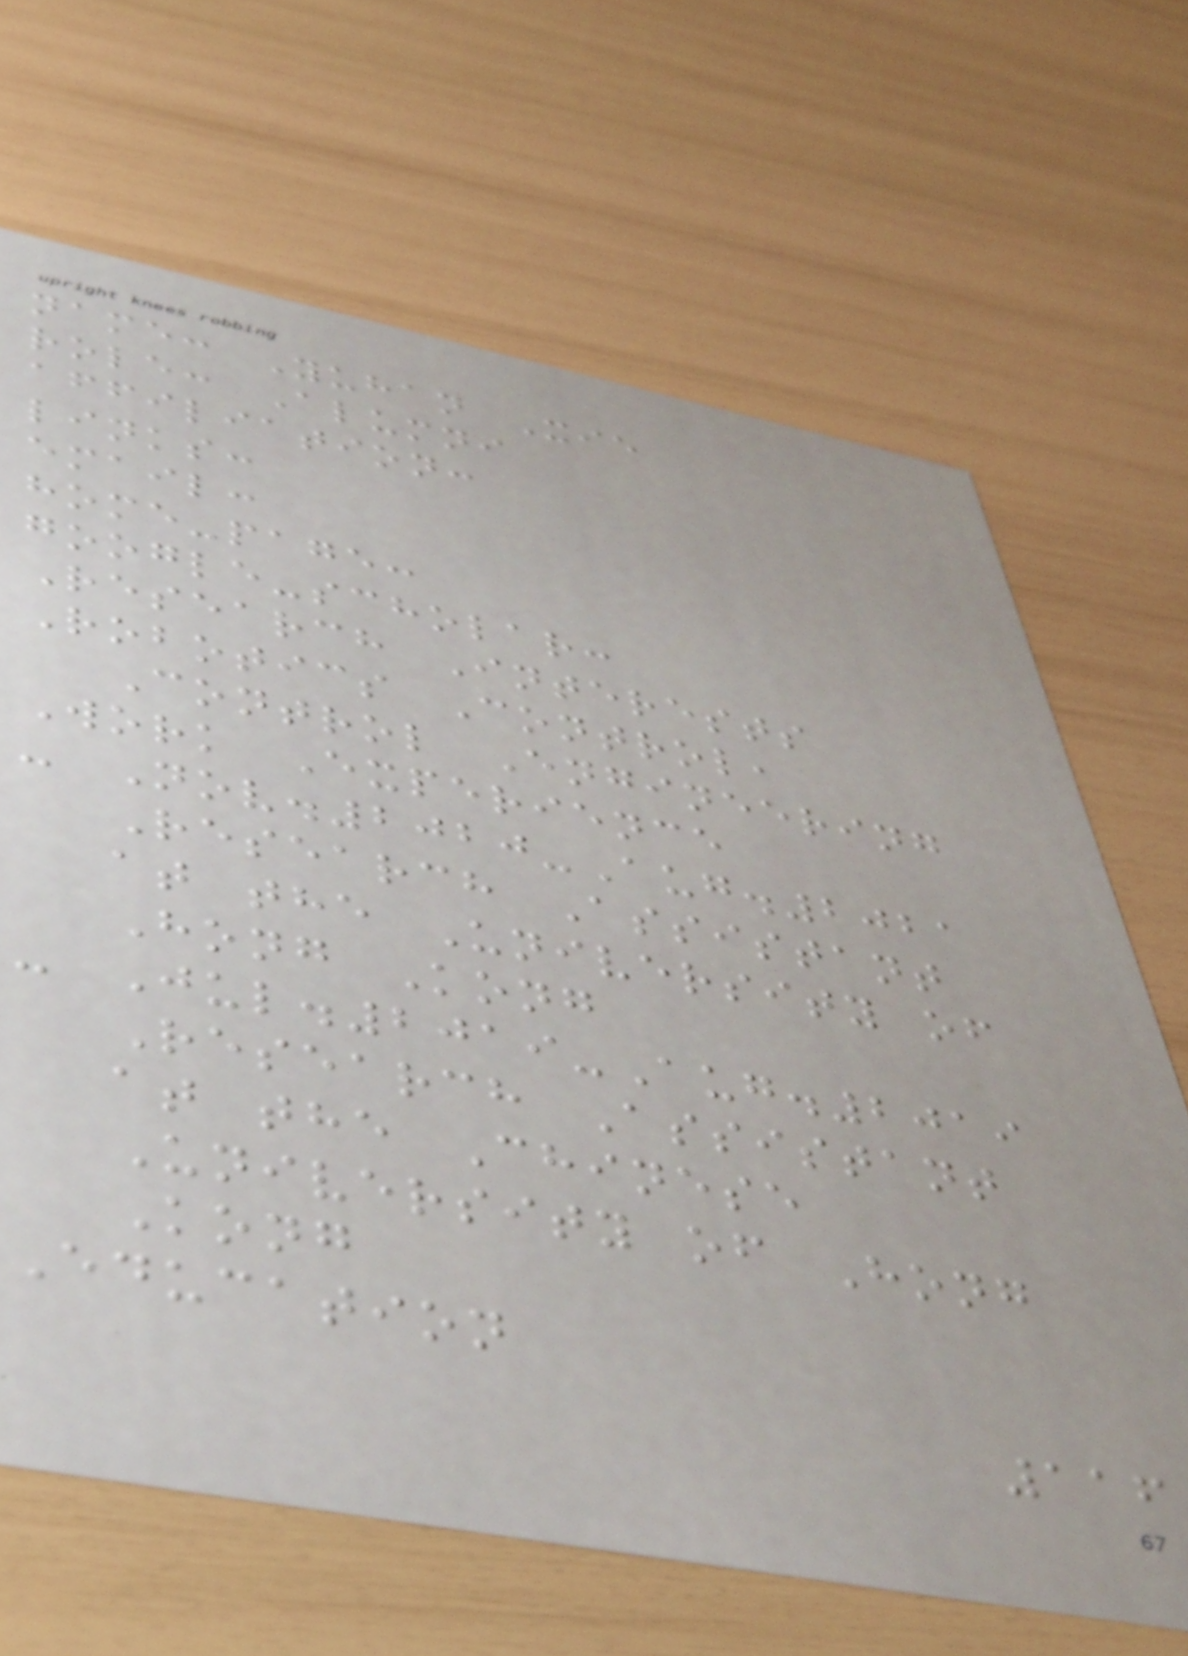name: Yuhan Xie
role: Alumni
affiliation:
links:
email:
home-page:
google-scholar:
Research Interests
Robotics Control,
Control Engineering
Work Experience
- Nov.2020-Aug.2021
Research Assistant
at the University of
Hong Kong
- Jul.2019-Aug.2019
Research Assistant
at the Chinese
University of Hong
Kong
Education
116
